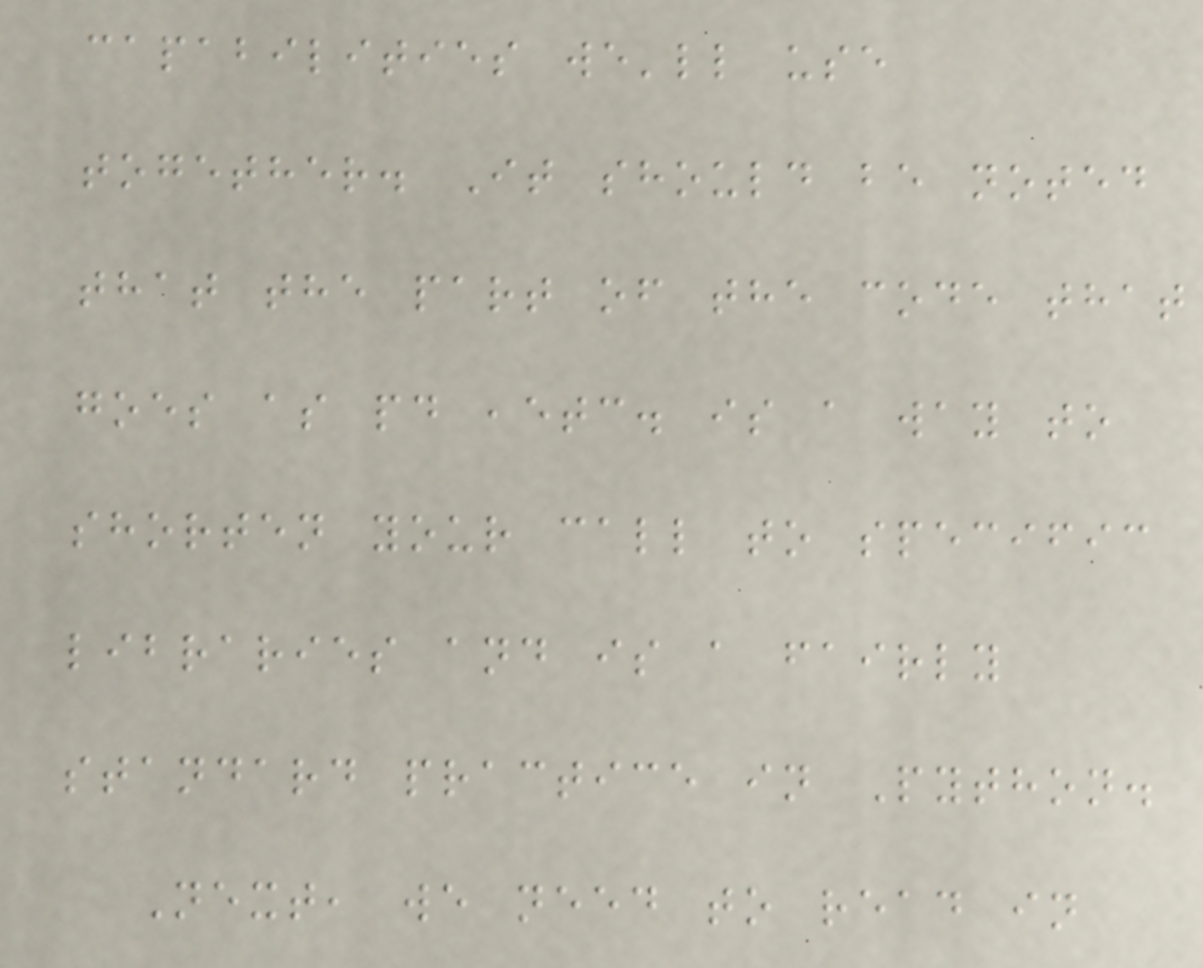capabilities we'll use
together. It should be noted
that the part of the code that
goes as pd ,etc. is a way to
shorten your call to specific
libraries and is a fairly
standard practice in Python.
Next, we need to read in
